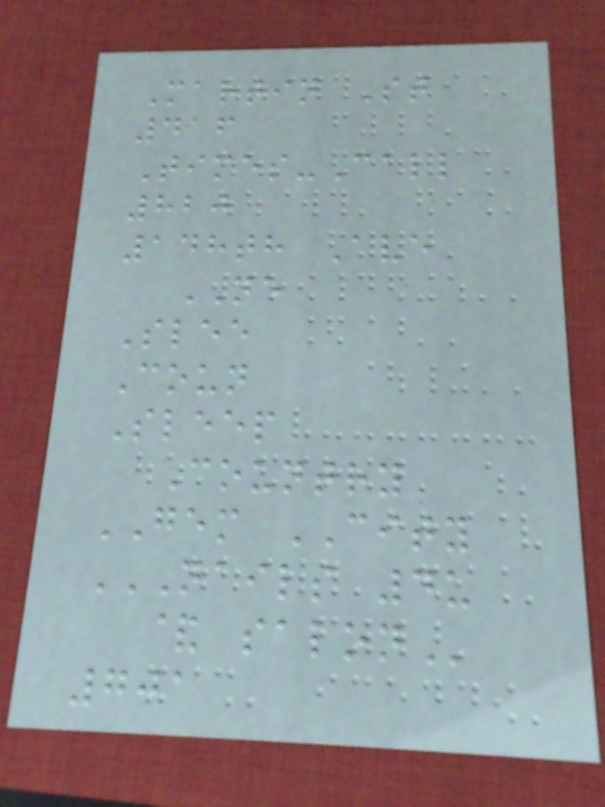Martin St
416
Times-Call
820
148th Ave
NE
Slee
Coun
Sleep
Country
GEM CITY
NAILS 4U
& SALON
701
